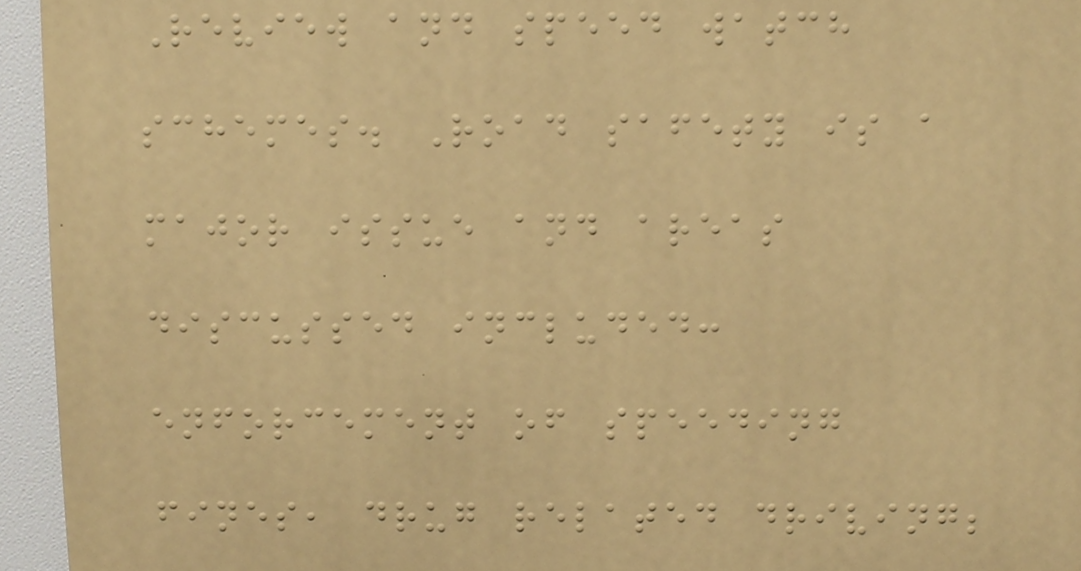Review and speed watch
schemes. Road safety is a
major issue and areas
discussed included:
enforcement of speeding
fines, drug related driving;
